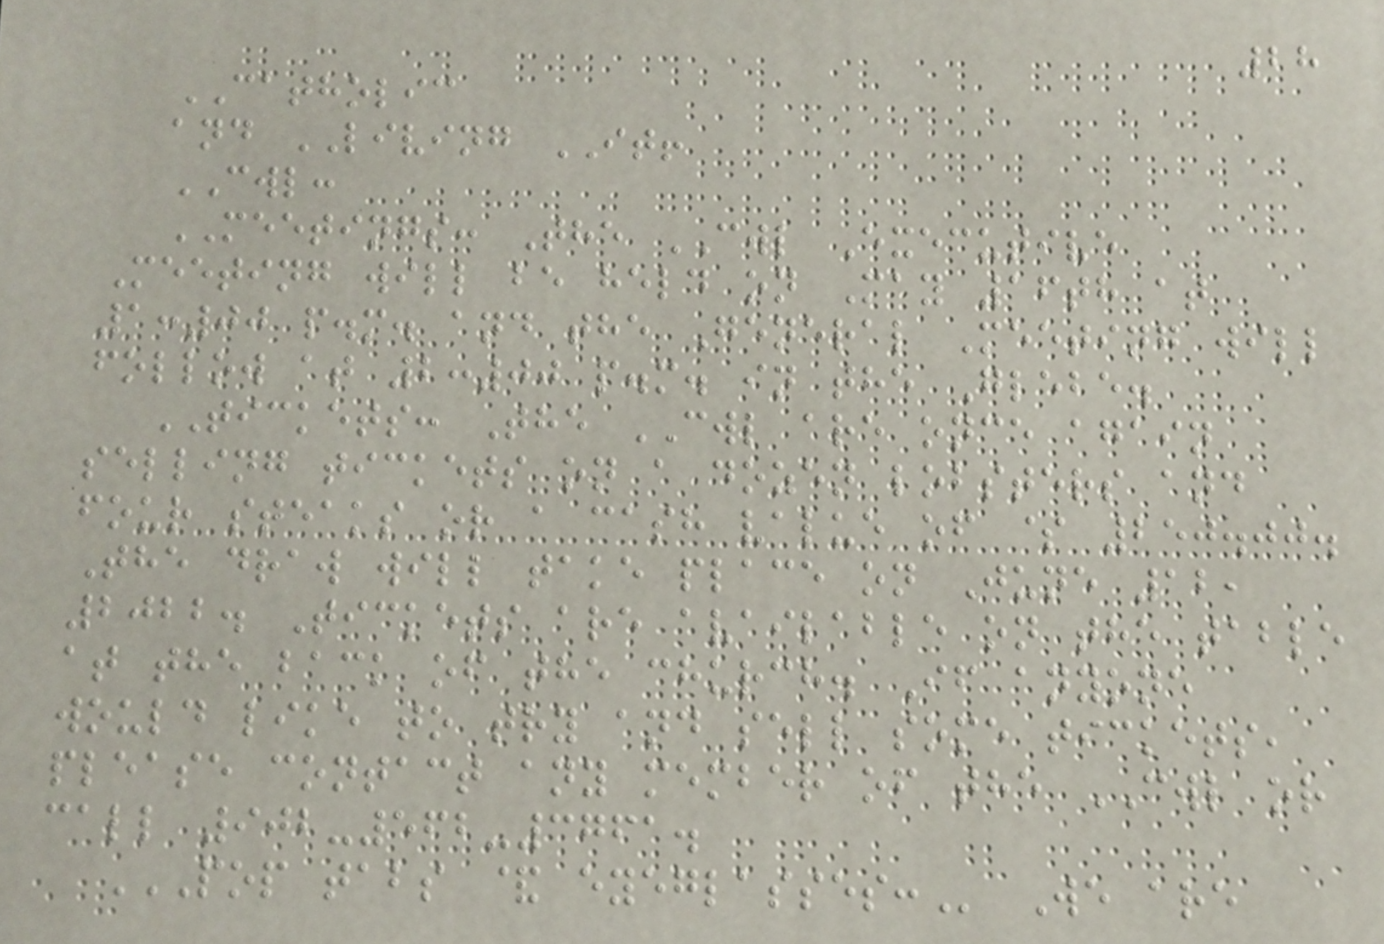28
CATHOLIC
and LIVING IT!
CWL:
MEETINGS: The CWL Executive
Meeting will be held on May 16th at
1:00 p.m. and the General Meeting will
follow at 2:00 p.m. in the Glebe.
TICKETS: The CWL are once again
selling tickets on a dozen lobsters and
four steaks or a cash value of $ 250.00.
The draw will take place on June 12,
2022. Tickets are available on the table
at the back of the church. If anyone
would like to try and sell some tickets,
please contact any member of the CWL or
call 902-562-3761.
POP TABS & EYEGLASSES: We are
